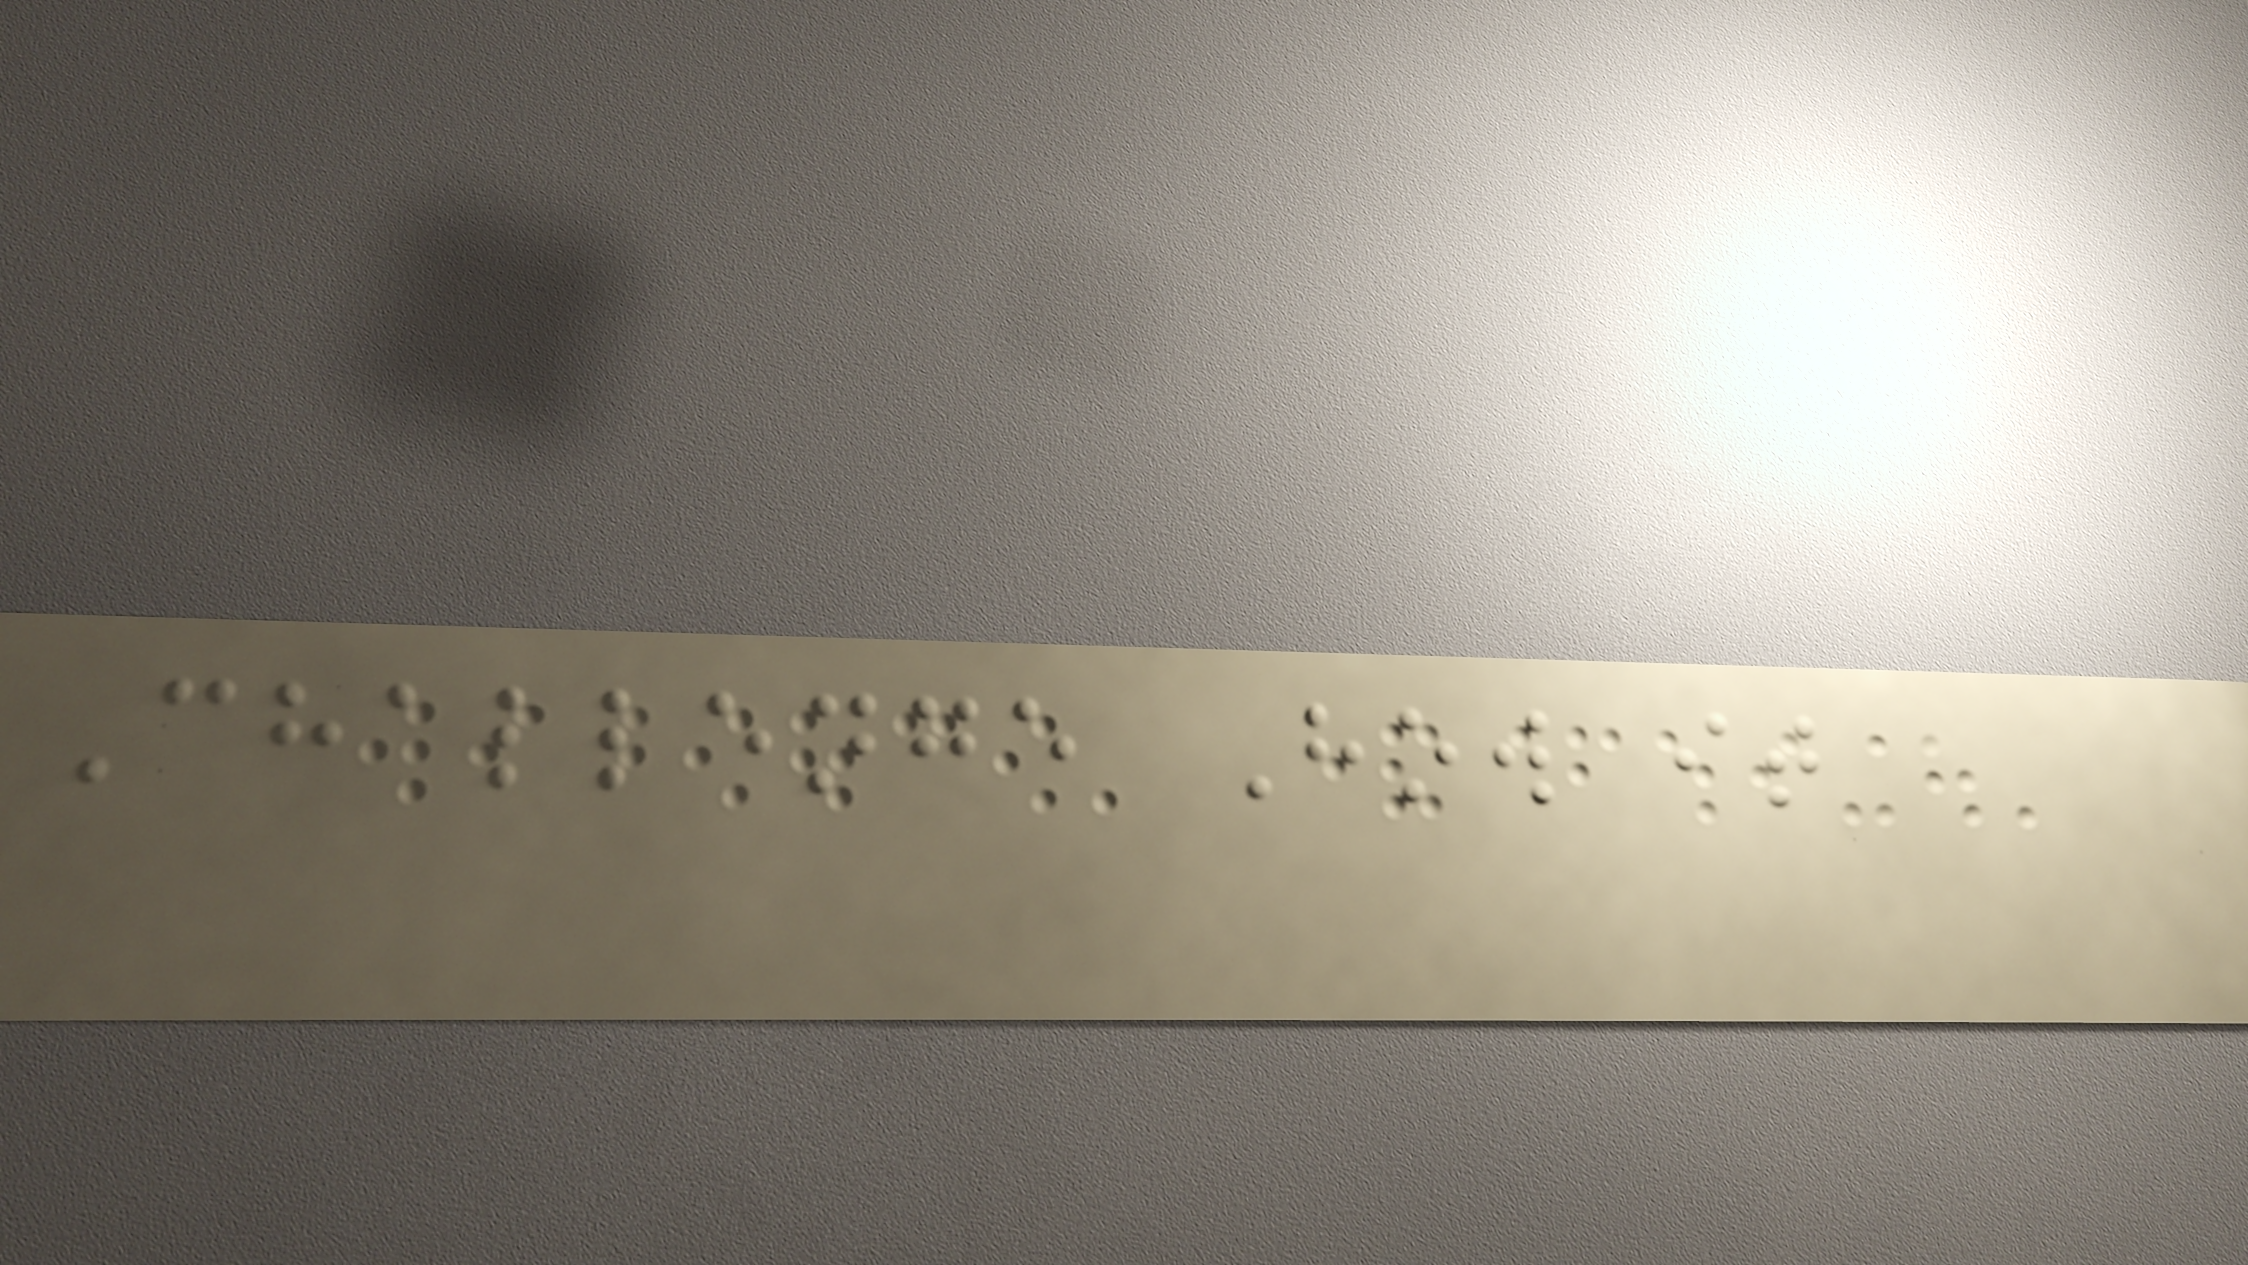Challenge How it
